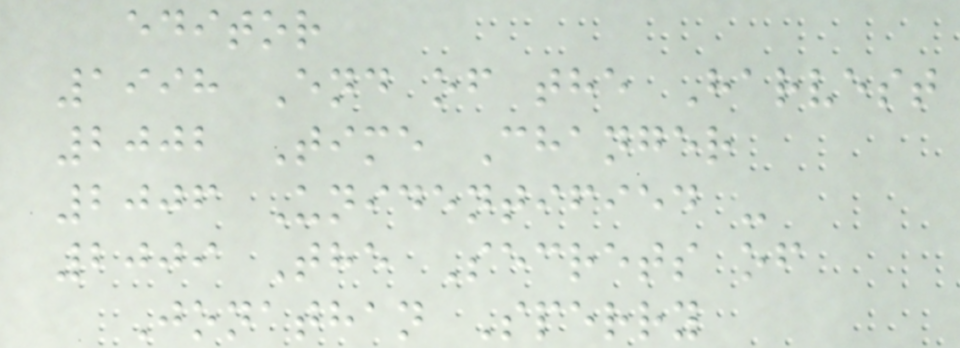editor
1998 End of the Harvest
2002 Time Changer
2006 Unidentified -
2009 The Secrets of
Jonathan Sperry
